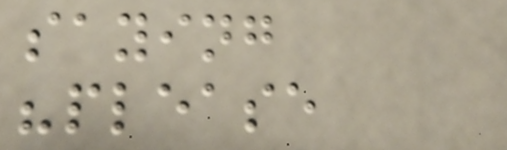saying
"please
